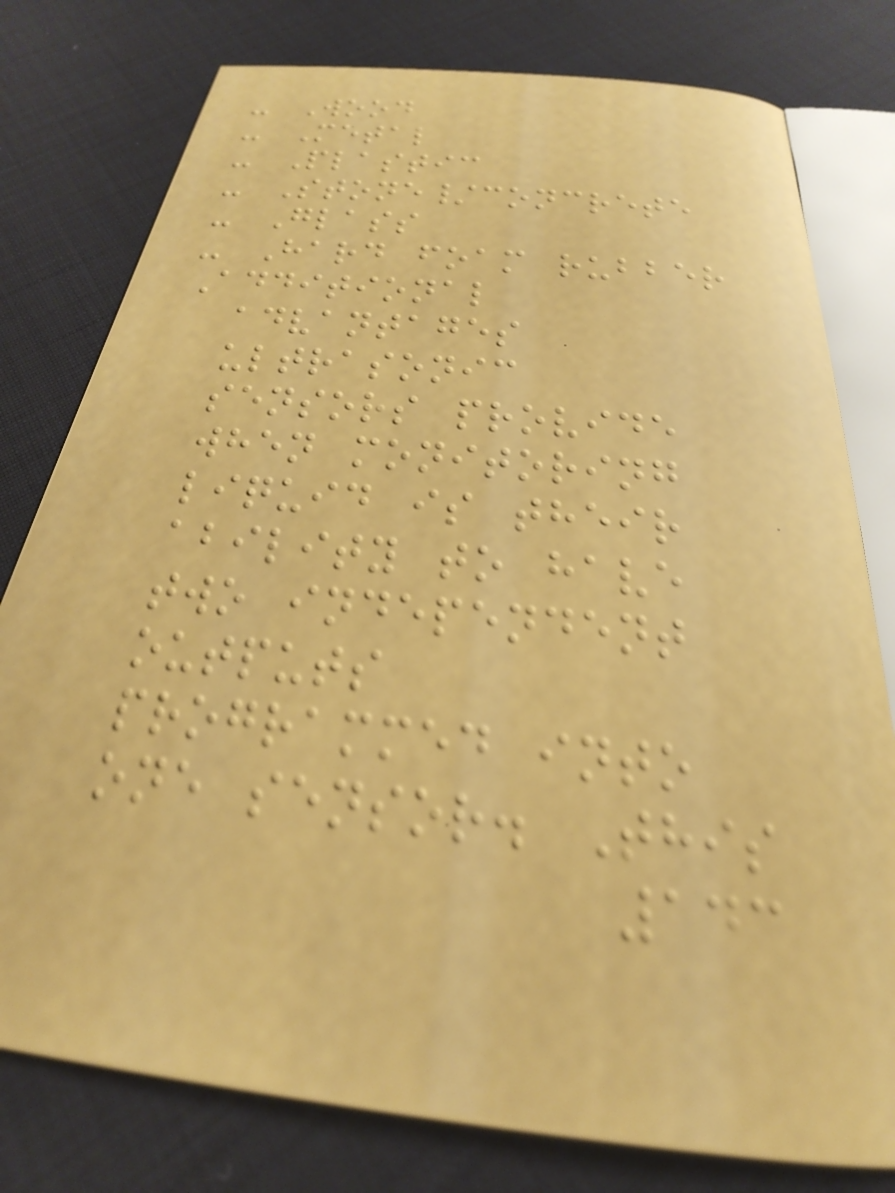- Wood
- Metal
- Plastic
- Stone/concrete
- Glass
- Hard foam rubber
Additional
advantages
ultrasonic
sensors provide
when monitoring
liquid is their
ability to have
two independent
outputs
programmed into
one sensor. This
143
